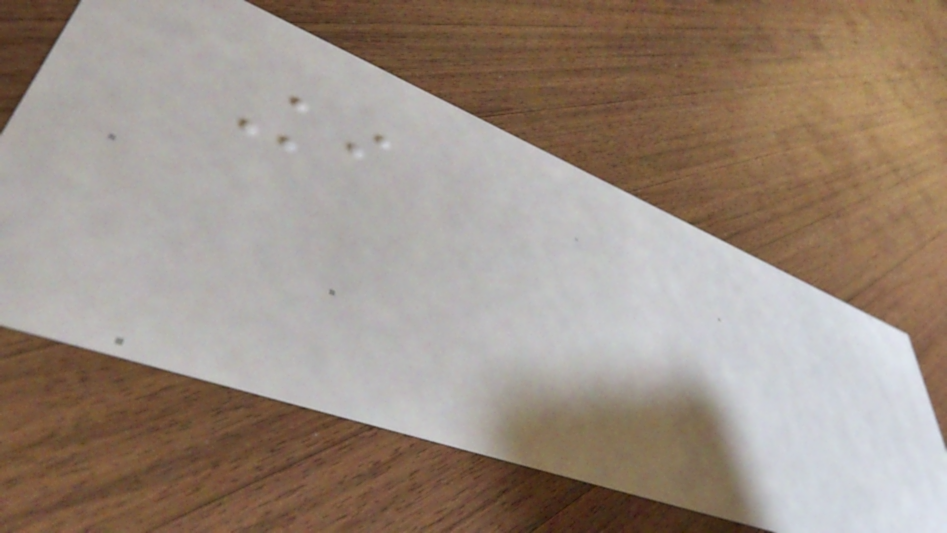Ki
